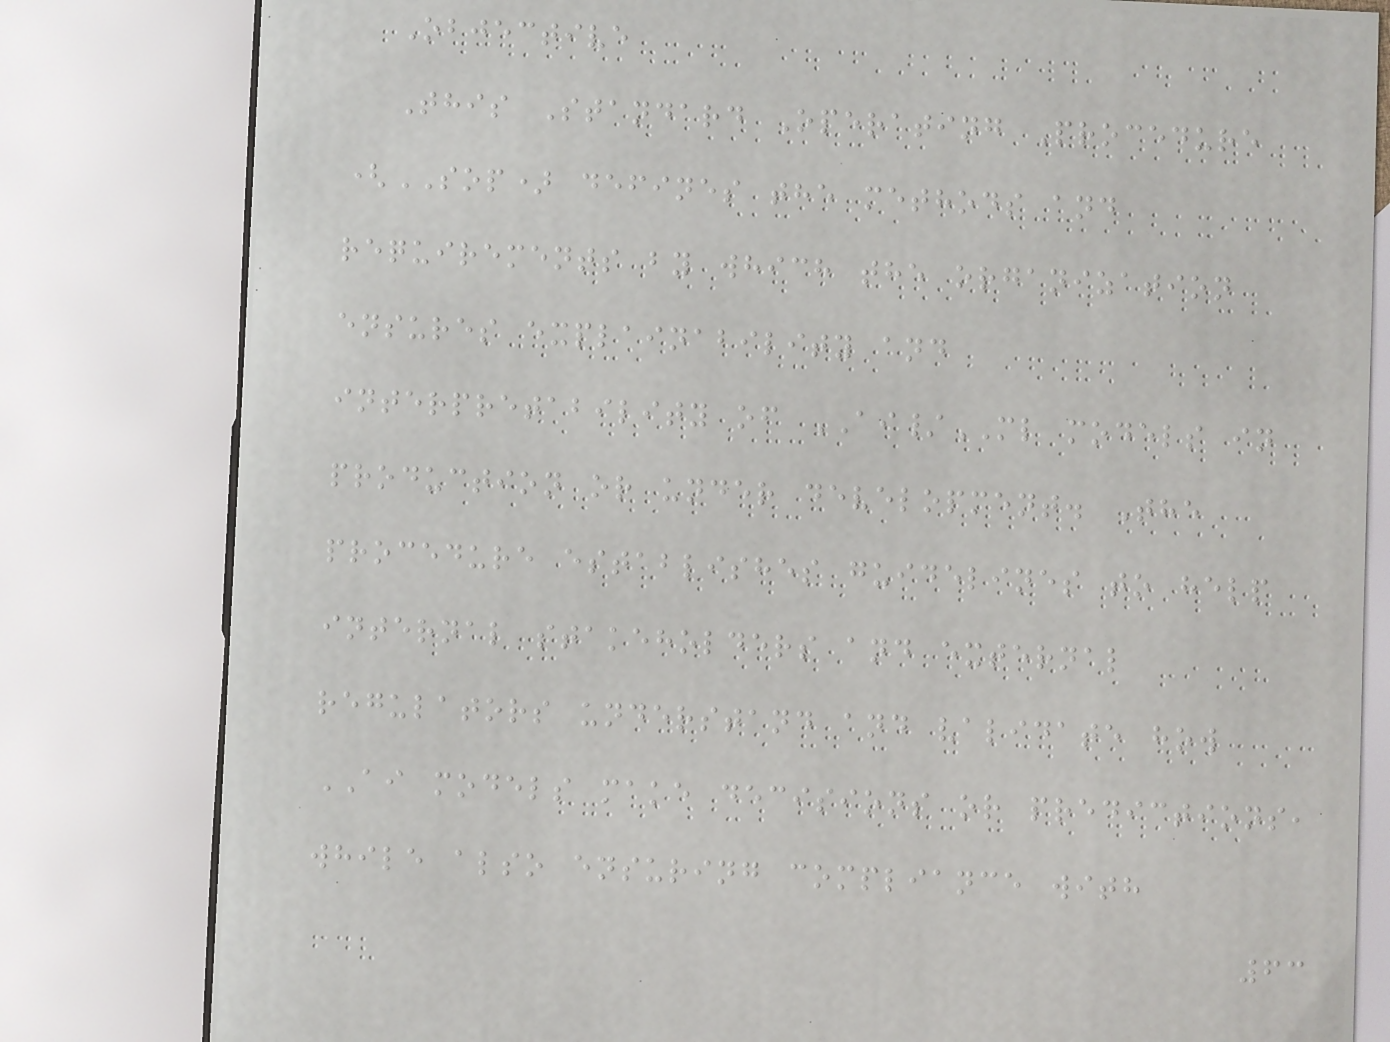Objective
This Standard Operating Procedure
(SOP) defines the methods and
requirements by which the organization
ensures explainability and
interpretability of AI/ML models in
production or under development. The
procedure establishes guidelines to help
internal stakeholders and external
regulators understand and validate how
AI models make decisions or predictions,
while also ensuring compliance with
63
